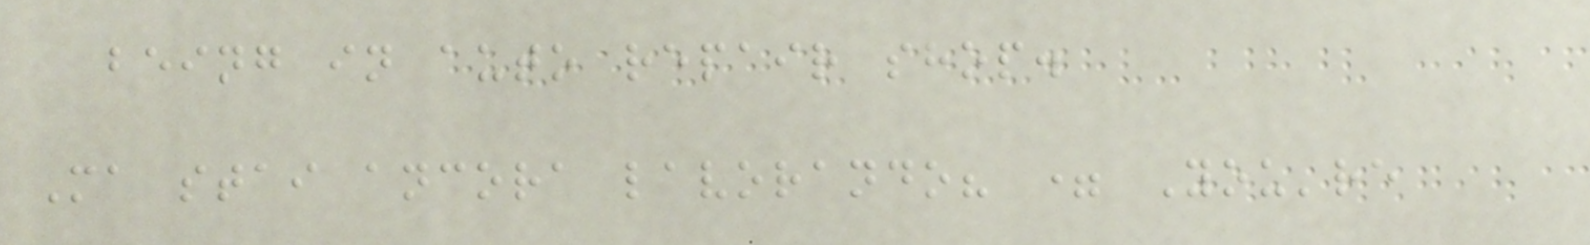being in auto repair shop.
Ma stai ancora lavorando? = You're
